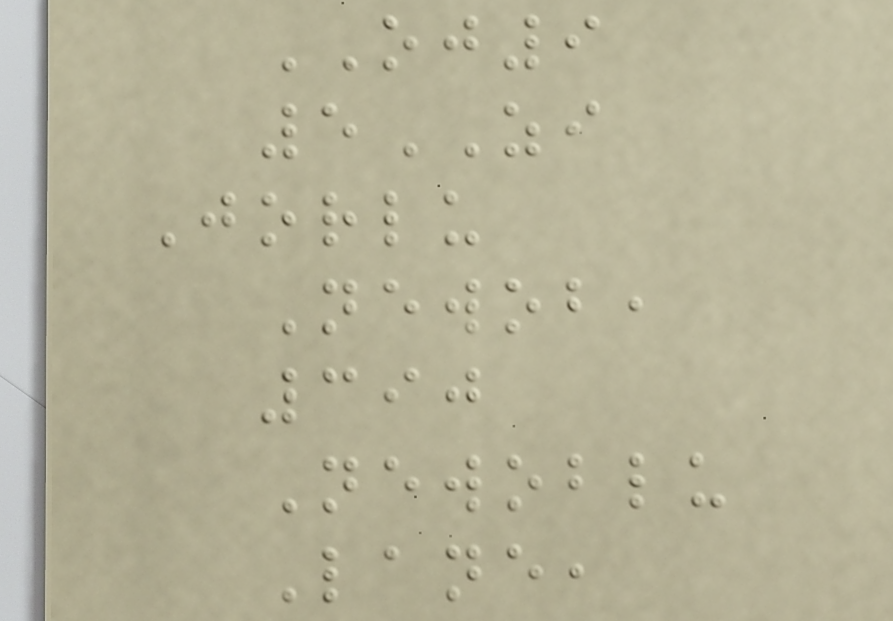OJ9
5ZI
Jorlu
Newob,
390
Newoblu
Lane,
